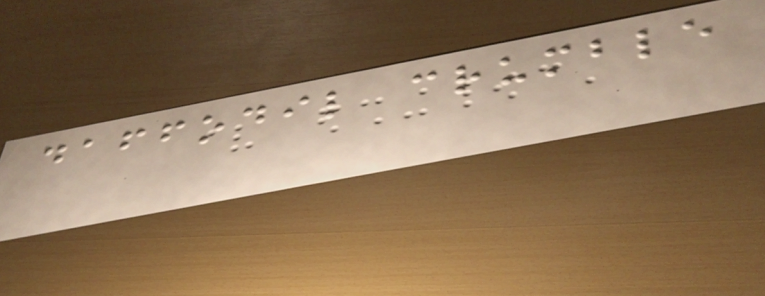daffodil crumble
